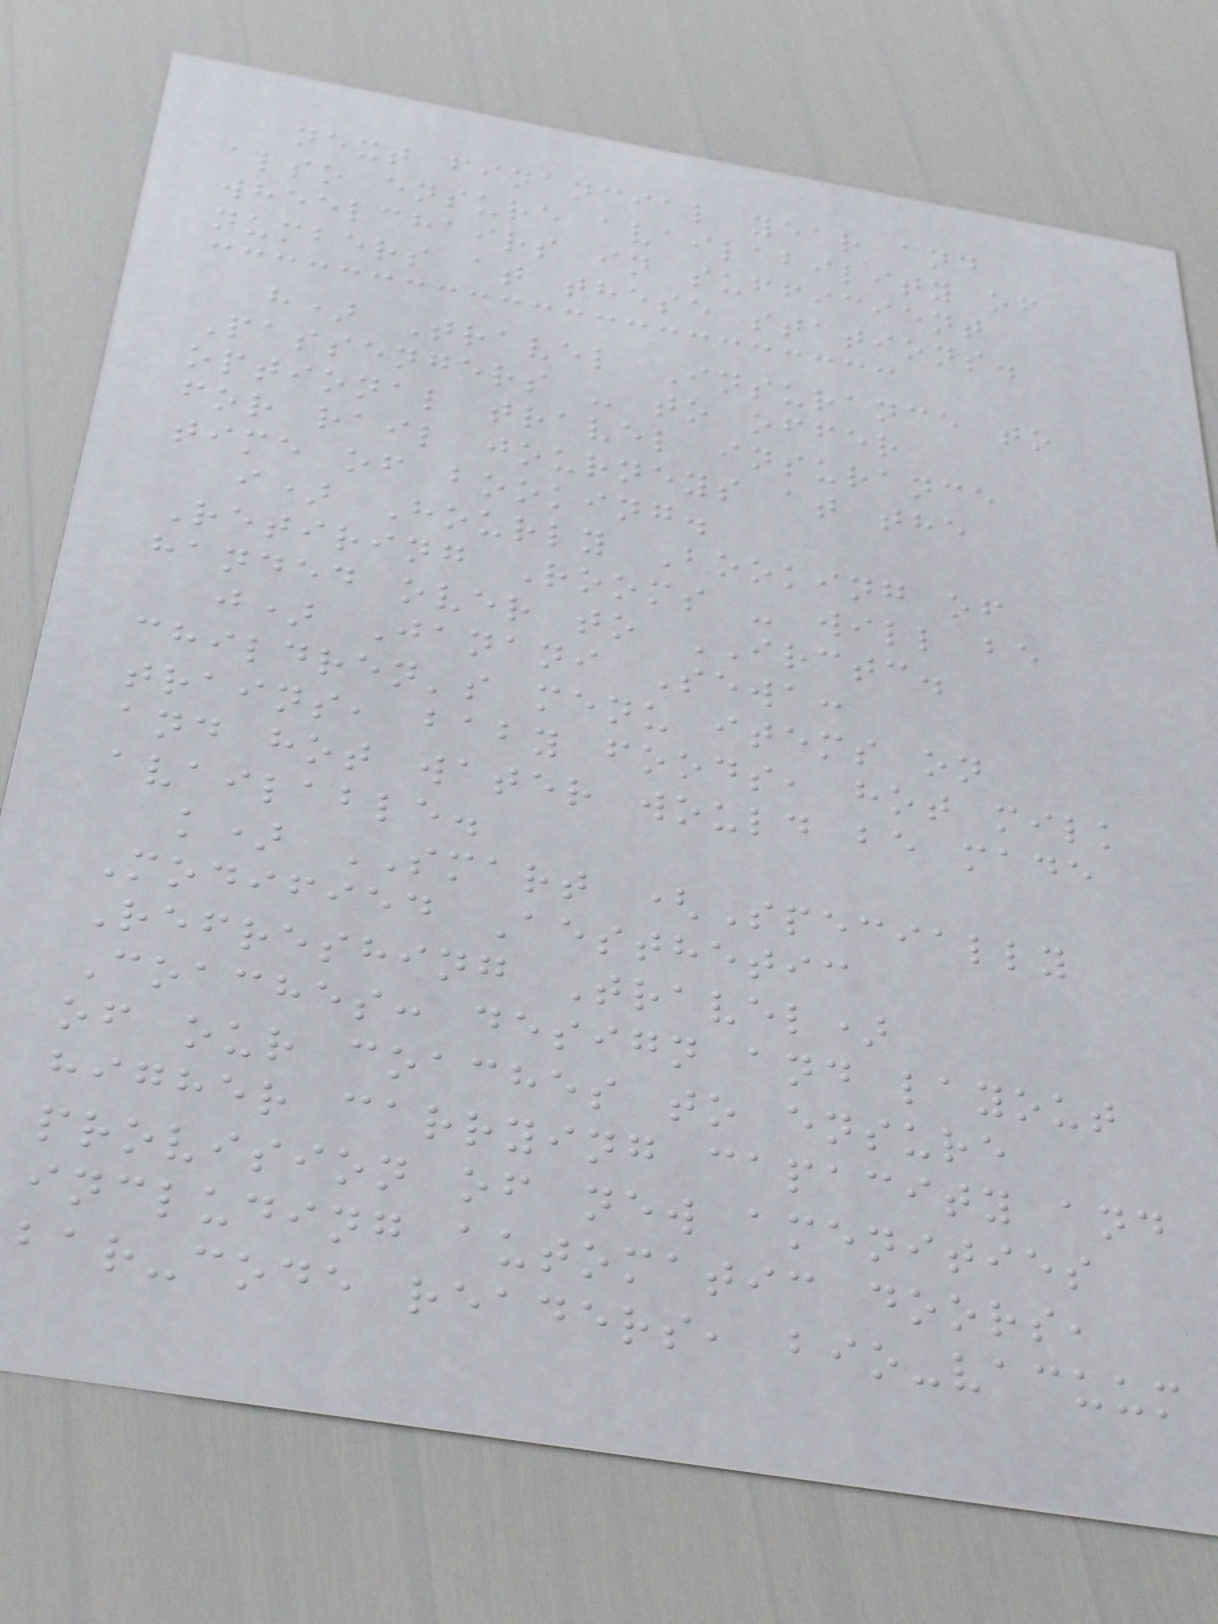next financial year and
also ensure availability of
wheelchairs in sufficient
numbers at these stations.
h) Travel Insurance to
Passengers - to offer
optional travel insurance
for rail journeys at the
time of booking.
i) Hourly Booking of
Retiring Rooms - will be
handed over to IRCTC.
j) Janani Sewa:
children's menu items on
trains, baby foods, hot milk
and hot water would be made
available.
k) SMART (Specially
Modified Aesthetic
Refreshing Travel)
Coaches: design and layout
of our coaches to ensure
higher carrying capacity and
provision of new amenities
including automatic doors,
bar-code readers, bio-vacuum
